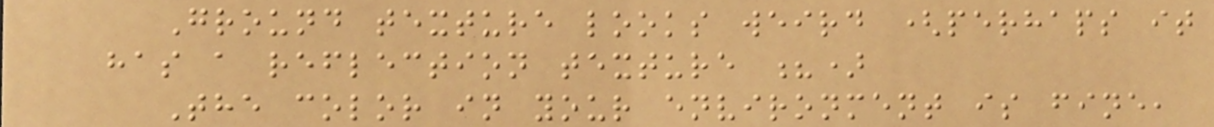Ground texture looks weird (perhaps it
has a reflection texture ?)
The color in your environment is fine,
